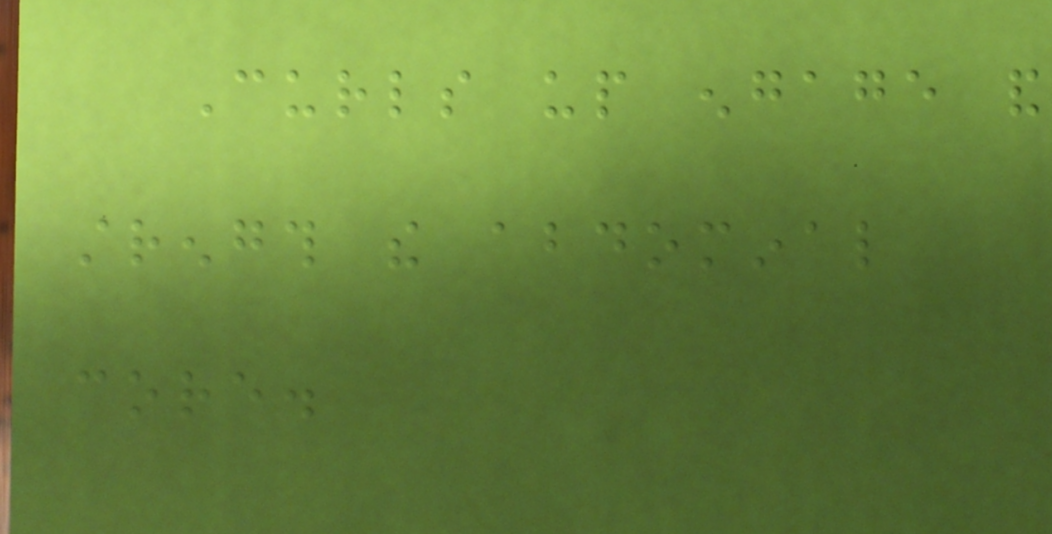Curls up engage and
strength the abdominal
core.
